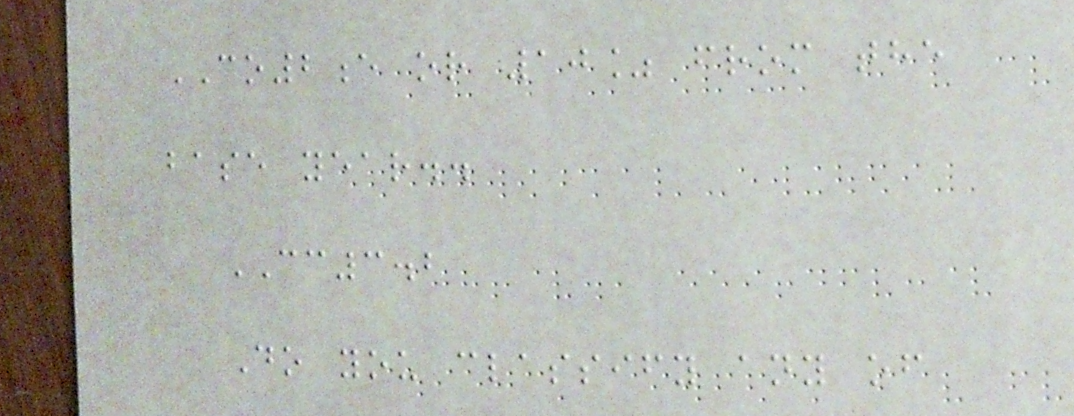CO2e or 10% from the
base year..
CC3.2
Do you classify any of
